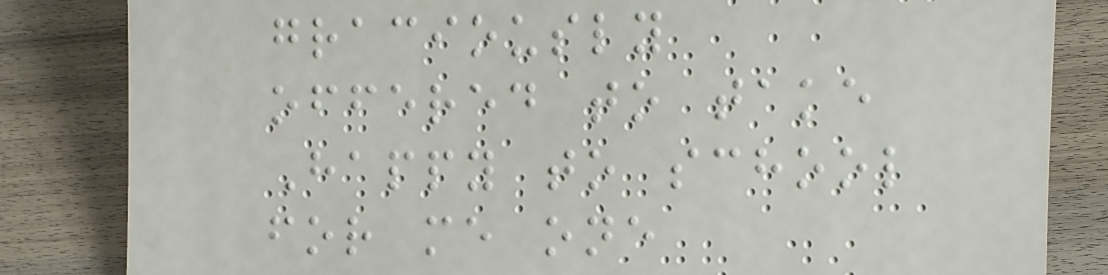graciously
offered to take
Happy to school
for me one
